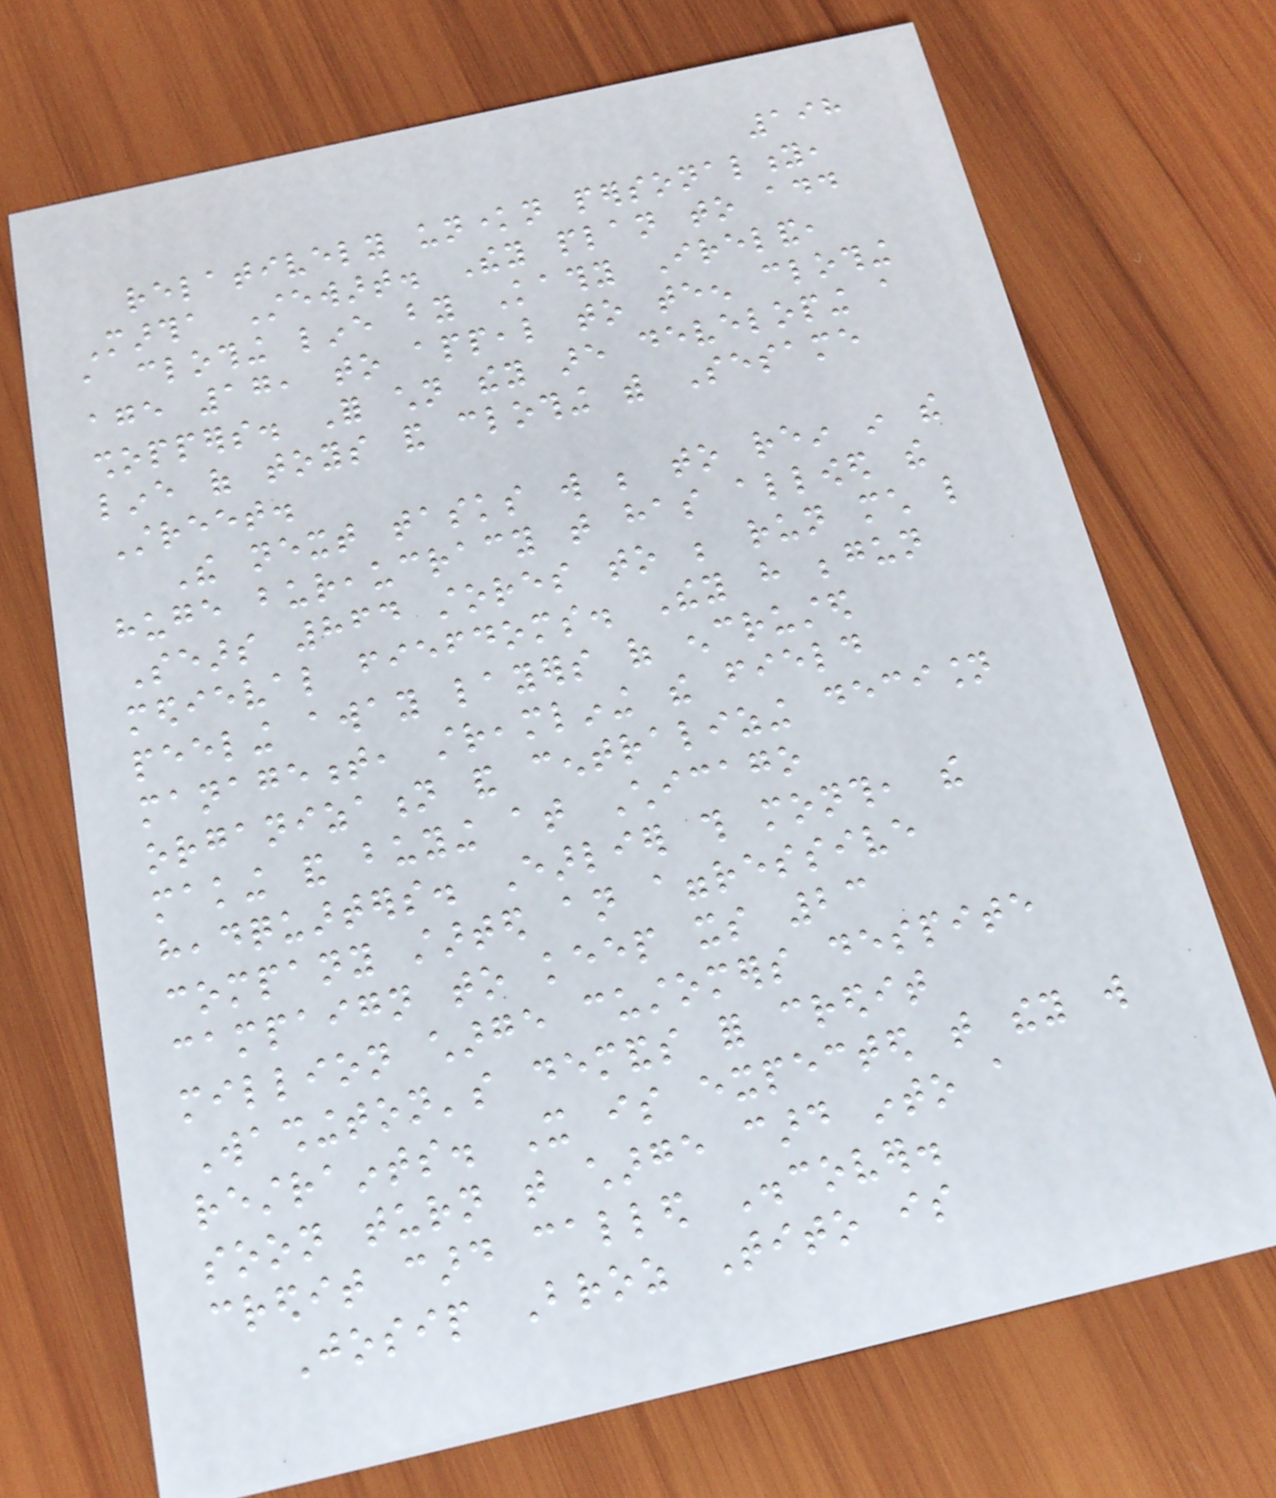198
relatively unknown personality,
Martha Stewart. They plan to add
a clothing line by Kathy Ireland,
age 17, to appeal to teen clothing
shoppers. For children they are developing a
line of toys and clothing with Sesame
Street.
The next tasks will be to rein in the
huge bureaucracy that has allowed the
Sears 864 stores to be run much like
medieval fiefdoms. They have begun
peeling away layers of encrusted
management, streamlining the field
organization and centralizing decision
making and buying at Chicago
headquarters. Earlier this month, the
company started an aggressive
campaign to keep its 23
million charge customers despite
Washington's demands for credit
restraints. It is expected that they will
soon turn that charge card into a
credit card called Discover.
Josip Broz Tito is
